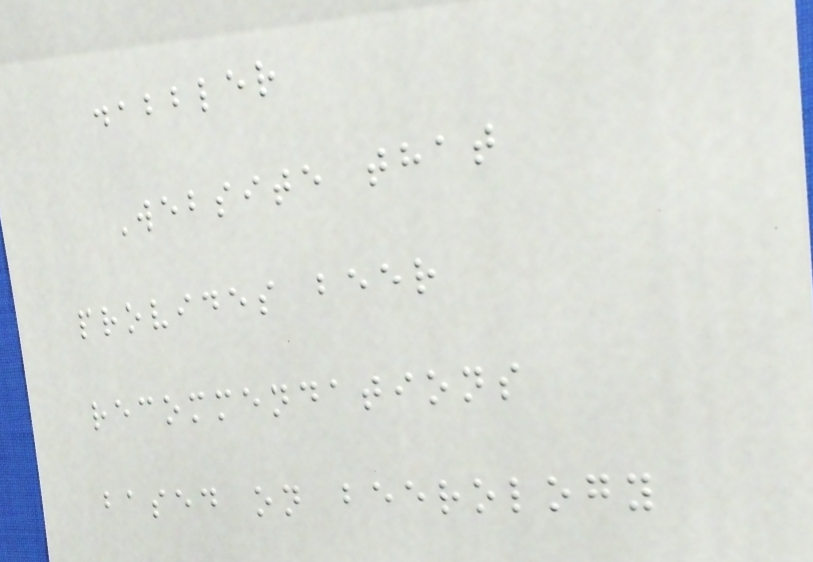dabbler
Website that
provides beer
recommendations
based on beerology
